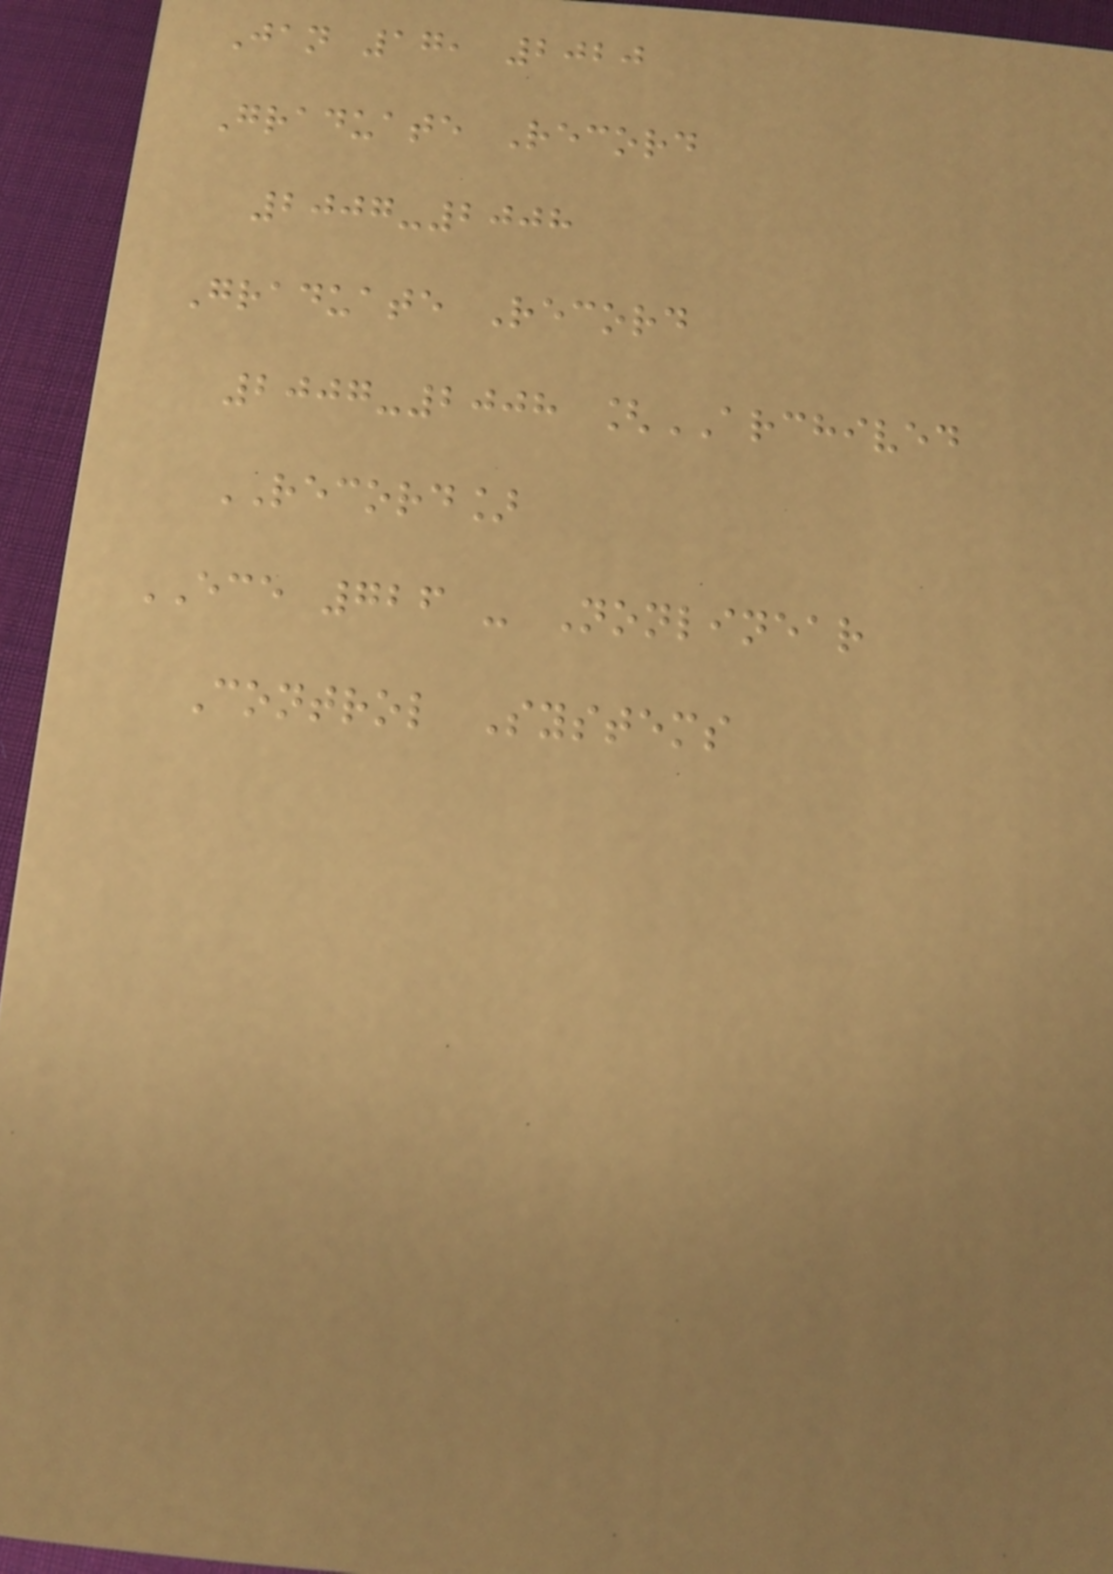Jan 17, 2020
Graduate Record
2007-2008
Graduate Record
2007-2008 [ARCHIVED
RECORD]
ECE 726 - Nonlinear
Control Systems
